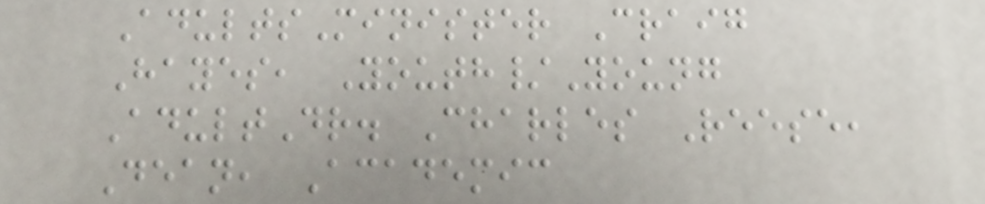AdultsMinister Craig
Hayes, Youth/Young
AdultDr. Charles Reese,
Dean, Academic
